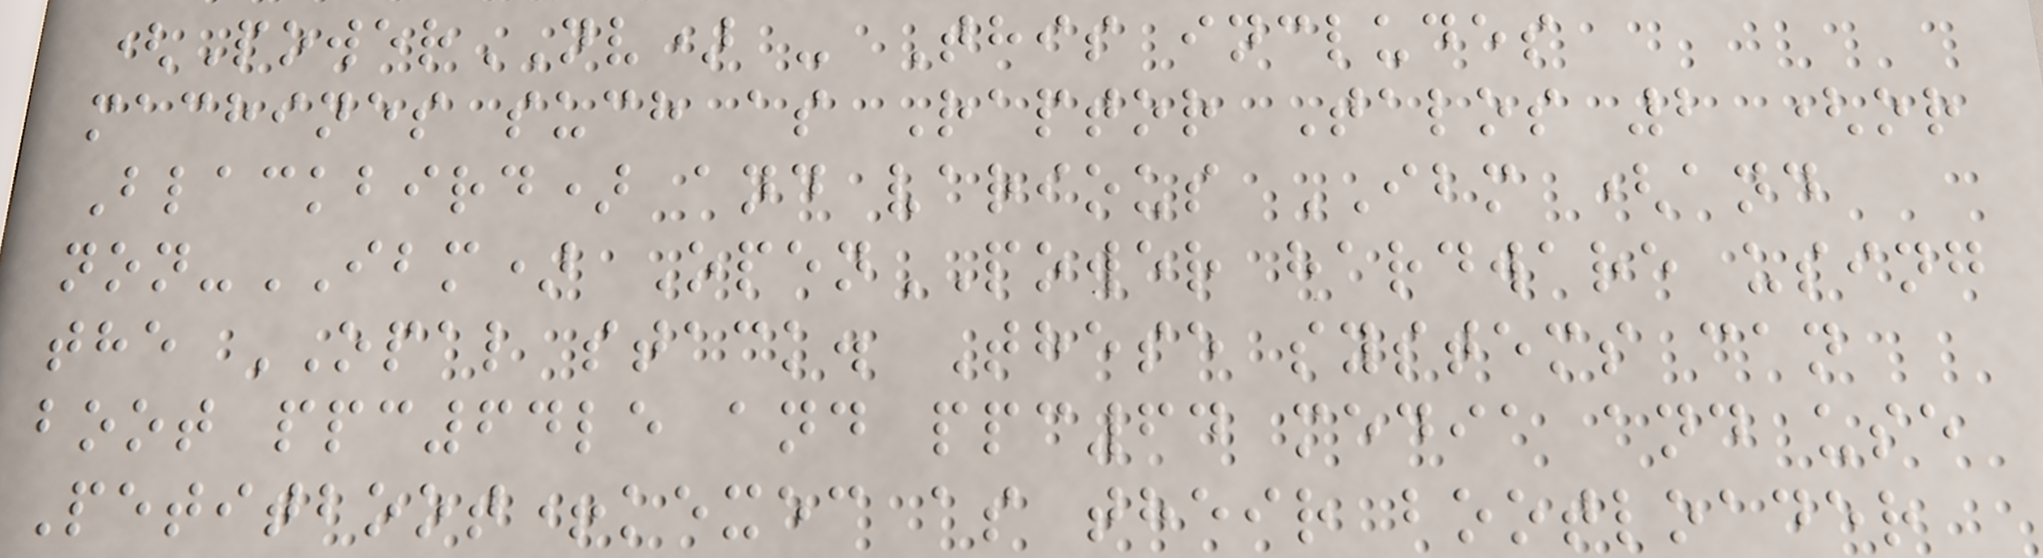(PowerNV) - This includes
machines such as Raptor Talos 2 (or
Blackbird) and various IBM (and
non-IBM) OpenPOWER hardware using
the OPAL stack. These systems can
boot ppc64le and ppc64 media and use
Petitboot+kexec as their bootloader
